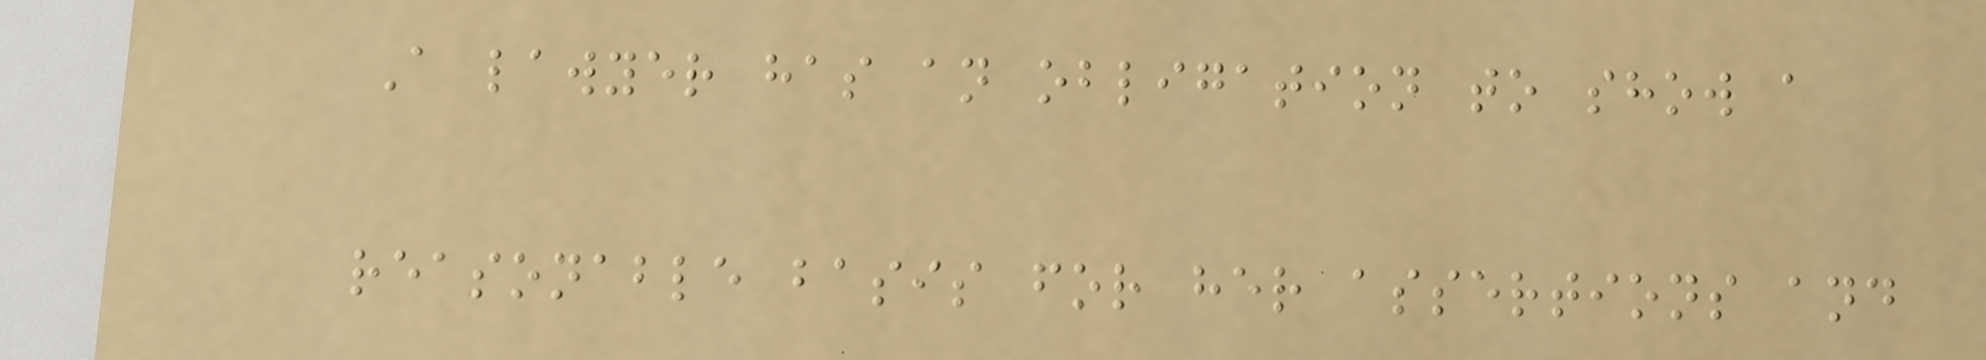A lawyer has an obligation to show a
reasonable basis for her assertions and
